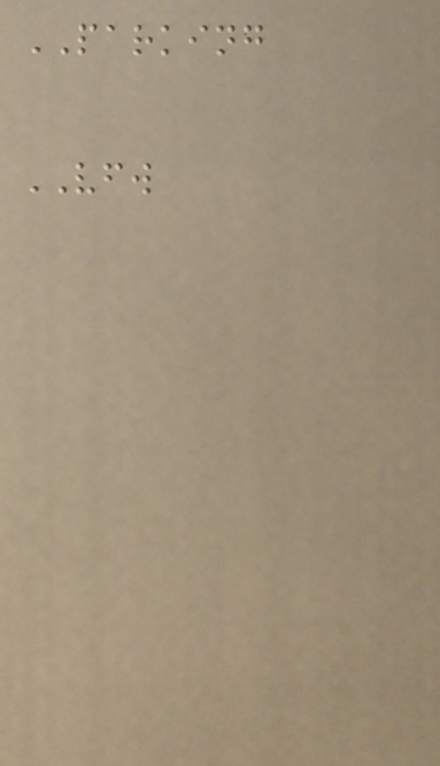PARKING
VFW
